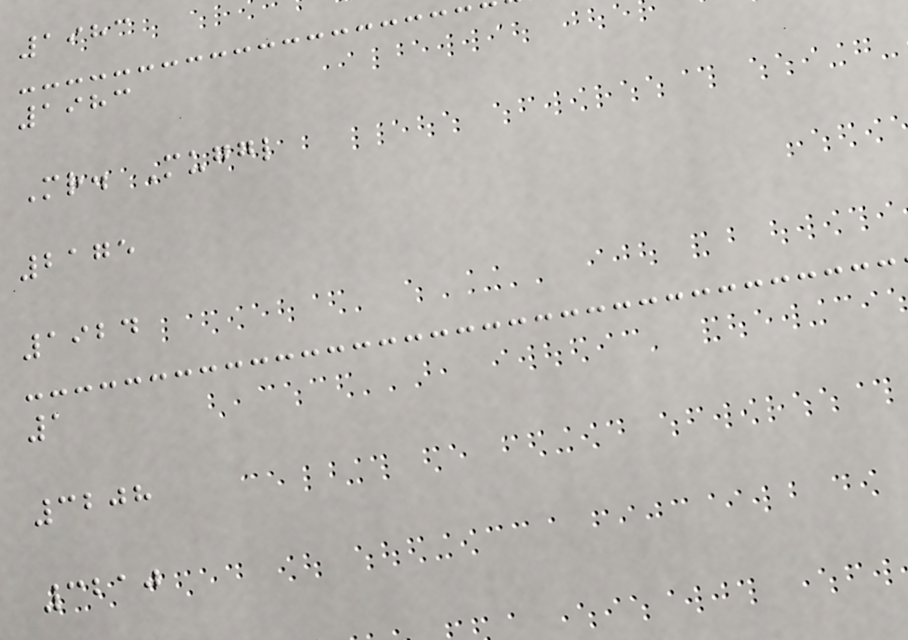1983
1983
Mr. Muggl
2175
1924
1
3208
3210
